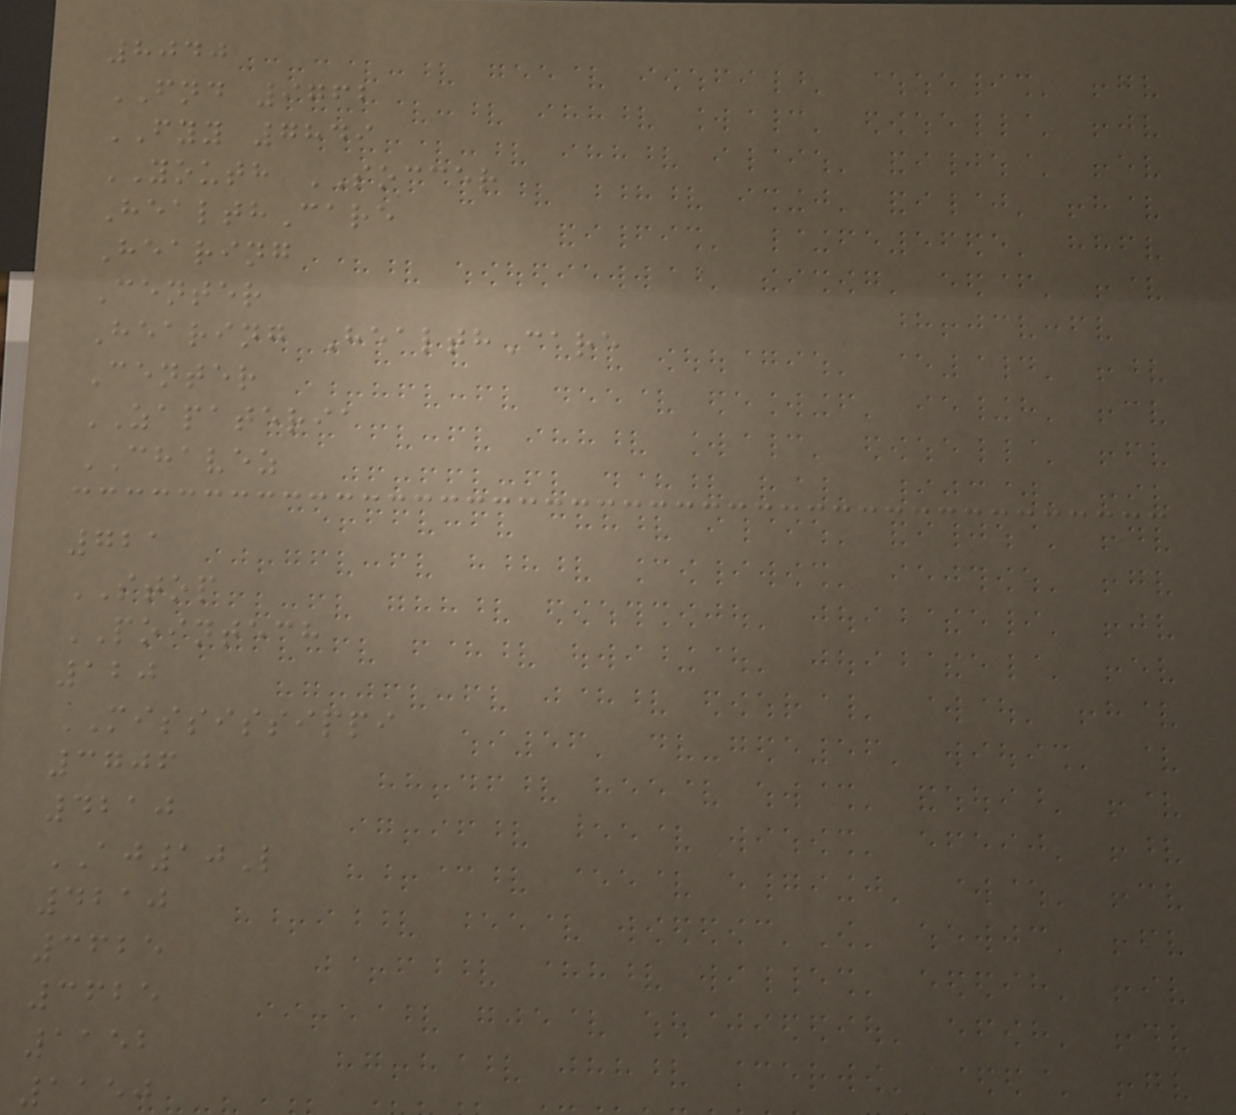8040
FND 9762
FYY 7849
YOUTH SOCCER
HealthCare
Hearing
Center
Hearing HealthCare
Center
ZAPATERIA
CHAVEZ
721
STOP
POINTECH
120
MISSISSIPPI
3706
4210
AJ10L
4210
3625
3625
1152
1150
